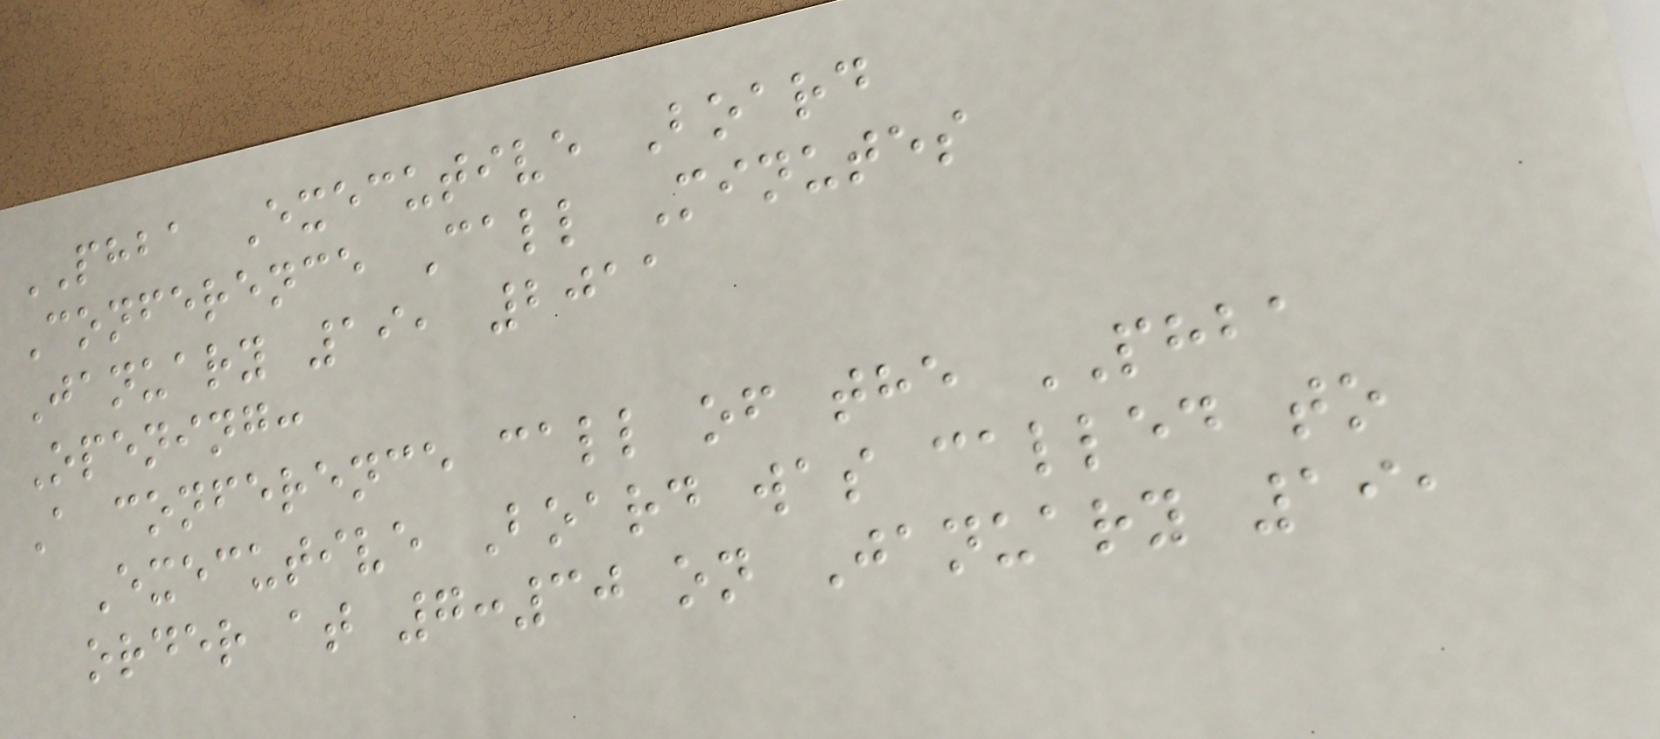PHBA Executive Board
Conference Call Minutes
January 19, 2011
Opening:
A conference call of the PHBA
Executive Board was called to
order at 7:30 on January 19,
